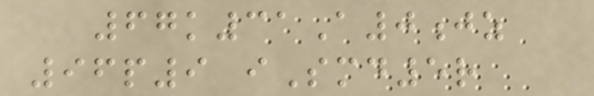67k31A0jz
96p9 iSmd5r
